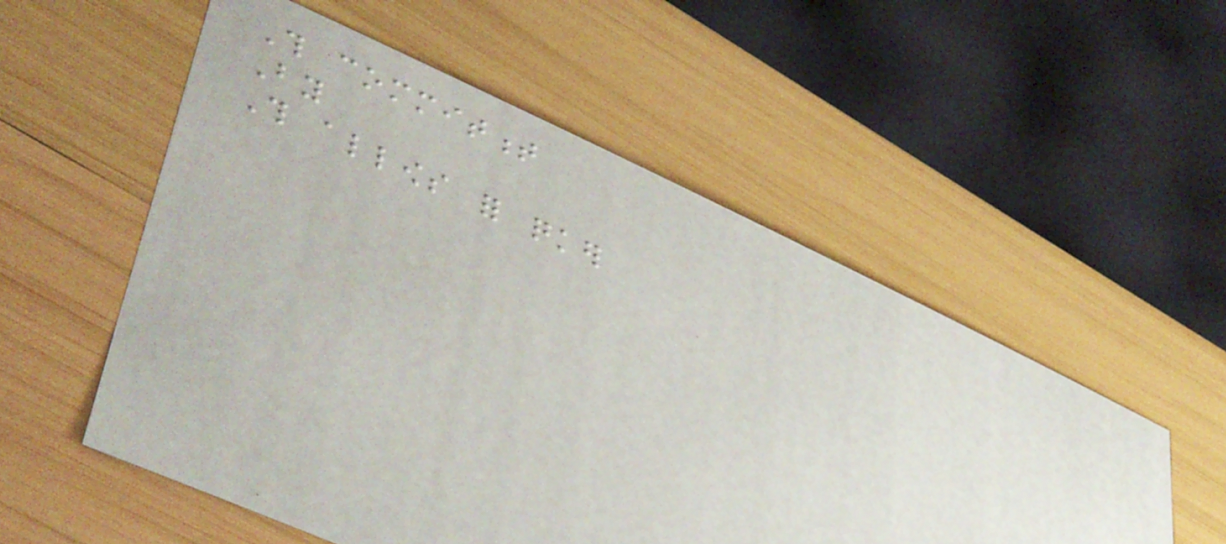This commitment
By
This allows for quicker
